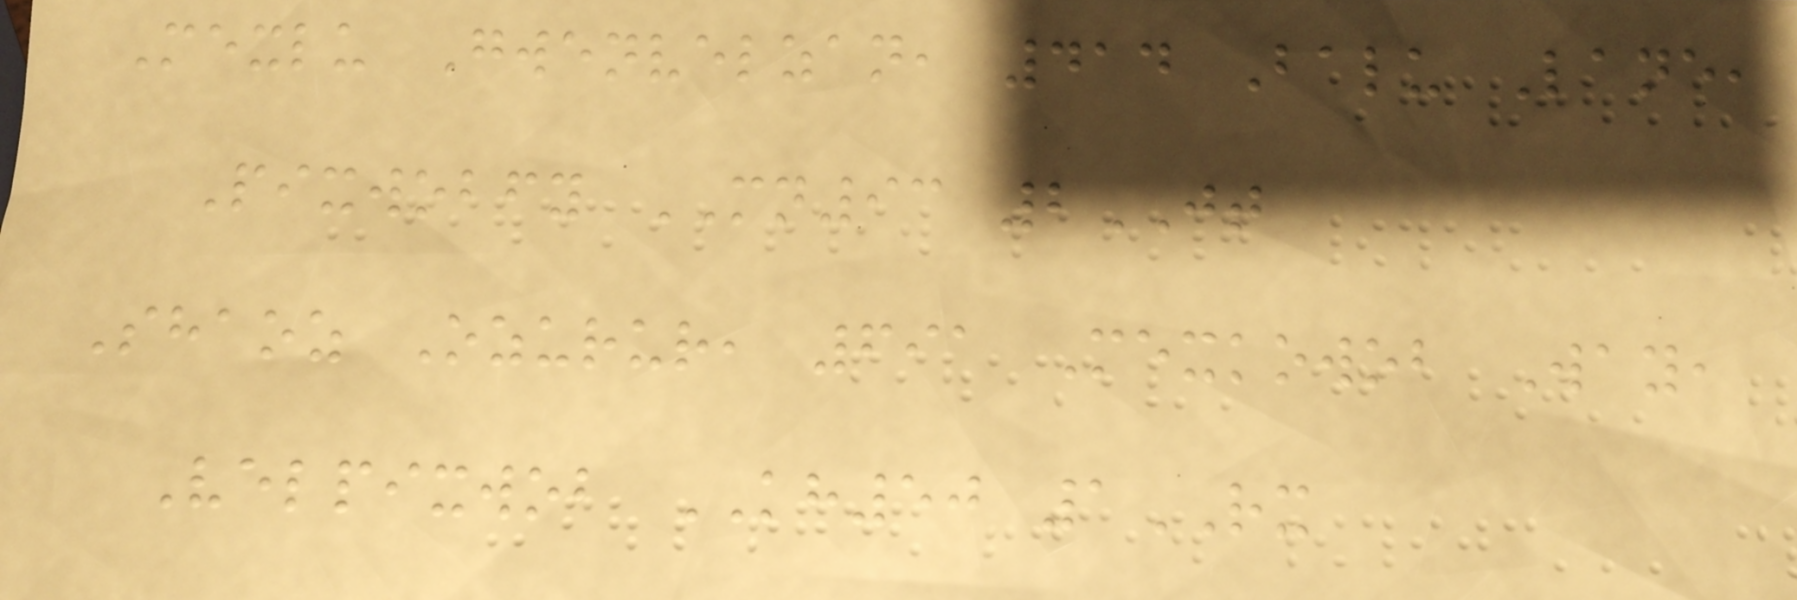Mexlu Gwenvelzan, 414 Balu Lane,
Pixwobfy MN93 2JT
Shaoz Ozurur, 691 Mexkowob Way,
Velpixwob KH50 1RX
